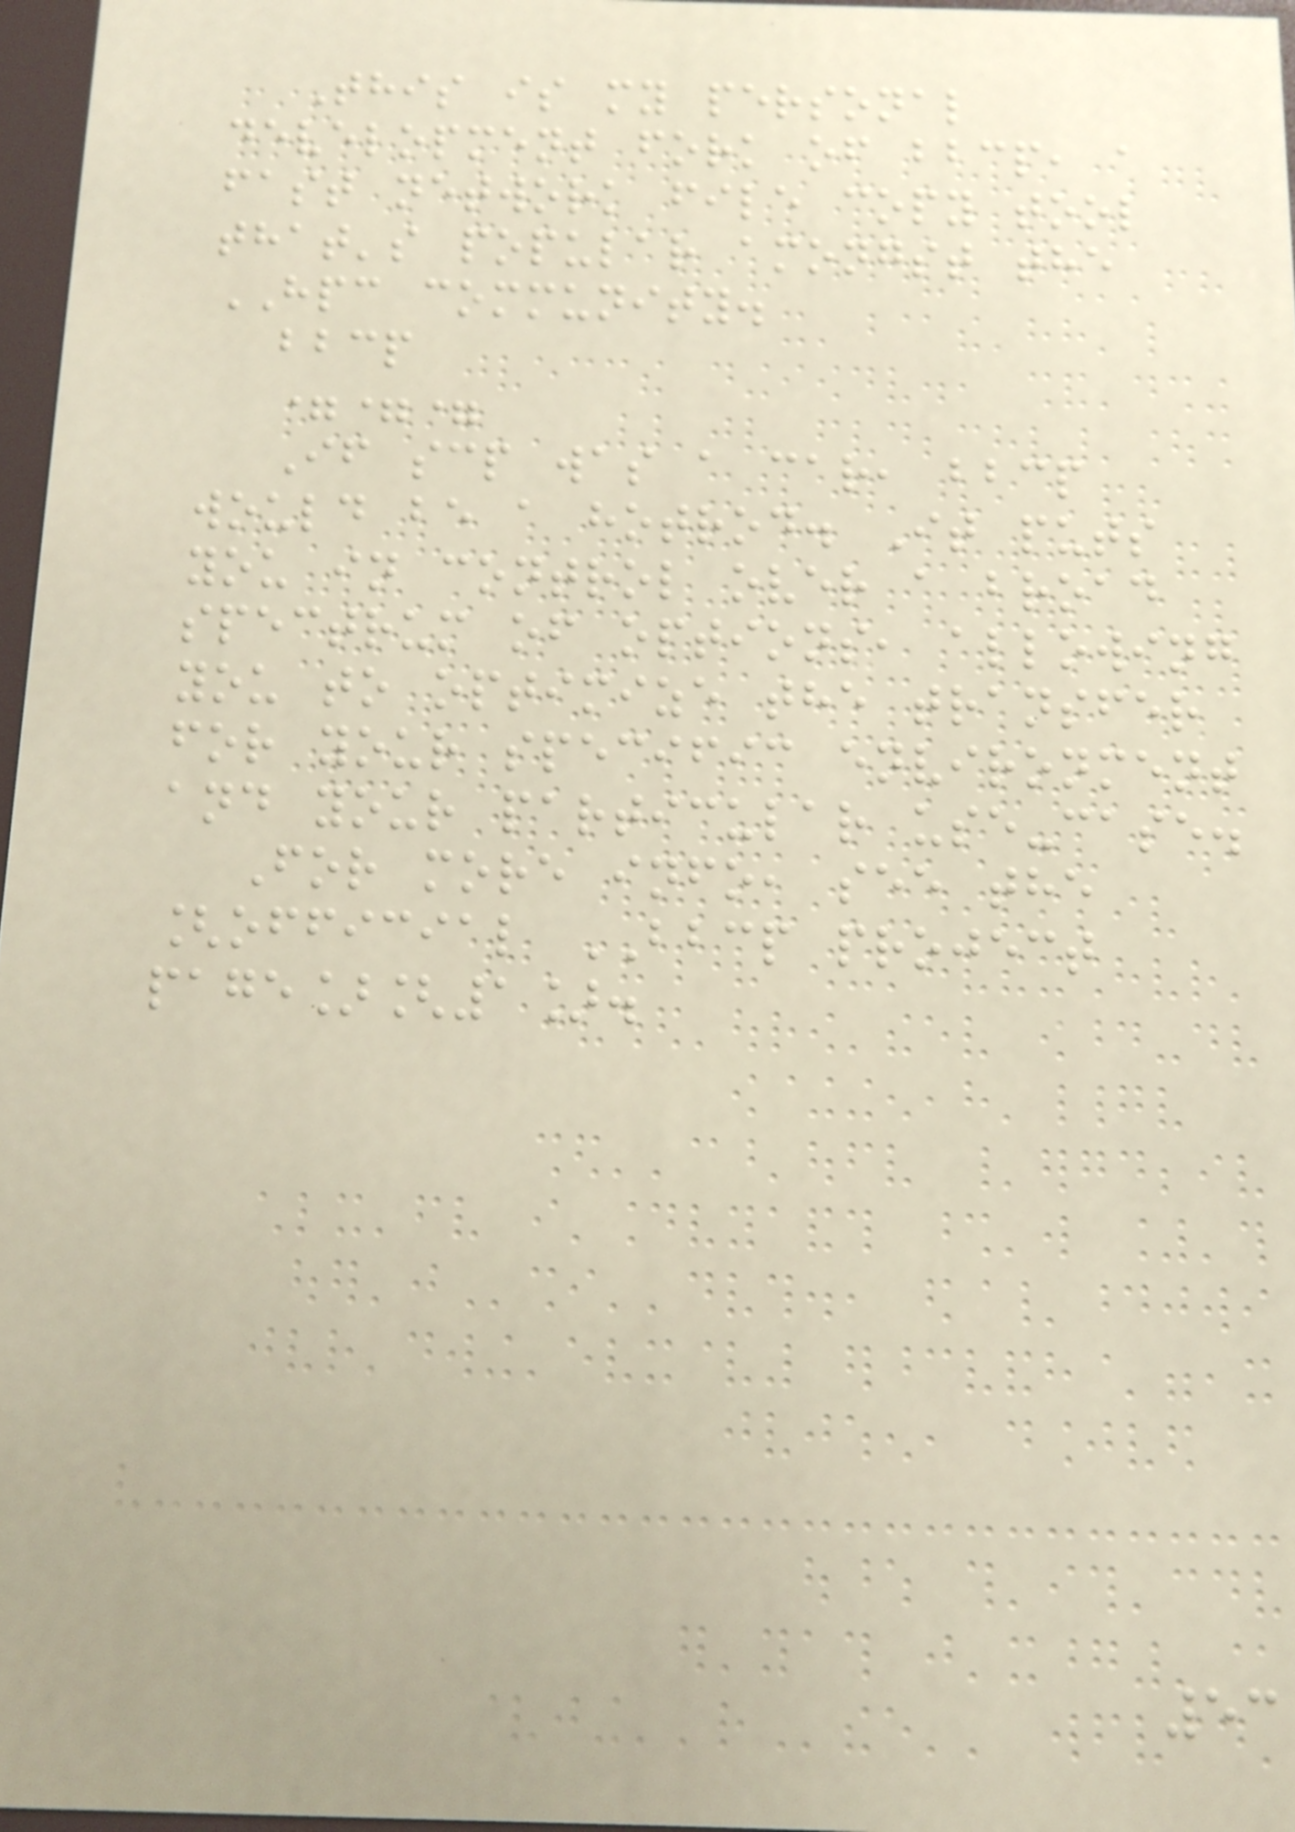This is my personal
development fork of bbcp, a
fast network file copy tool
that's popular amongst the
HPC community.
bbcp
===
If scp was a car, bbcp
would be a hotrod. It puts
you in control over a broad
spectrum of options, allowing
you to optimize the transfer
for your specific environment
and your particular use-case.
For more info, see the
[official BBCP project
page][1].
53
